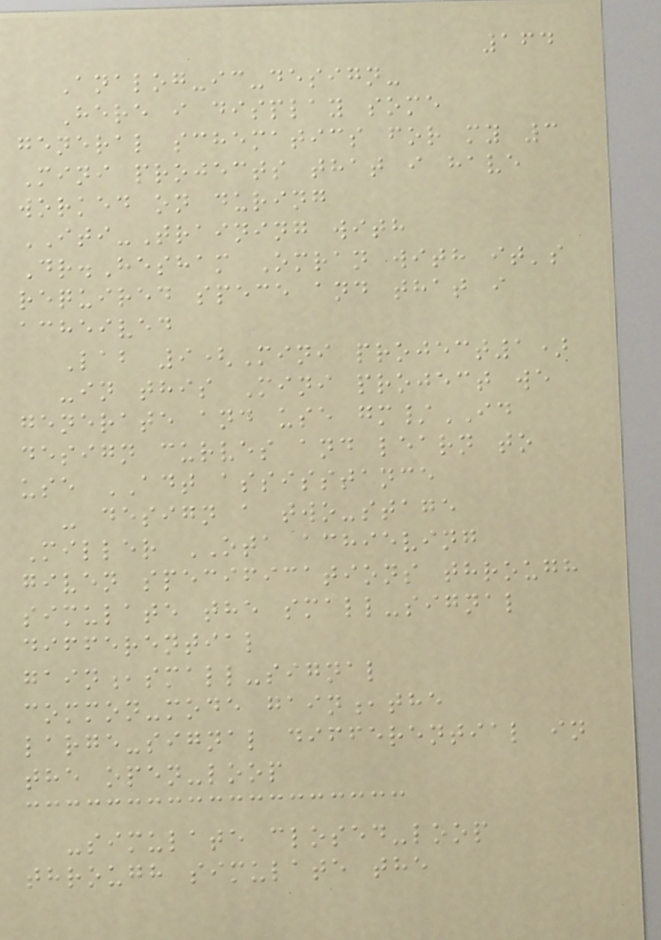164
Analog-ic-design-
Here i display some
general schematics for my 3
Mini projects that i have
worked on during
ITI-Training with
Dr.Hesham Omran with it's
required spece and that i
acheived
Lab 9(Mini project1)
-in this Mini project we
generate and use gm/ID
design curves and learn to
use ADT assisstance
- design a two-stage
Miller OTA achieving
given specifications through
simulate the small-signal
differential
gain,small-signal
common-mode gain,the
large-signal differential in
the open-loop
-simulate closed-loop
through simulate the
